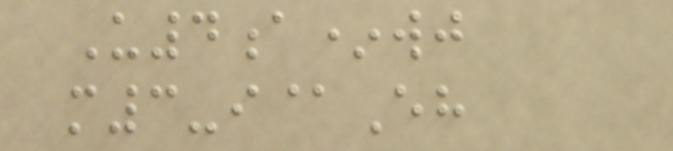U4a*wj
m3-i@Eh
